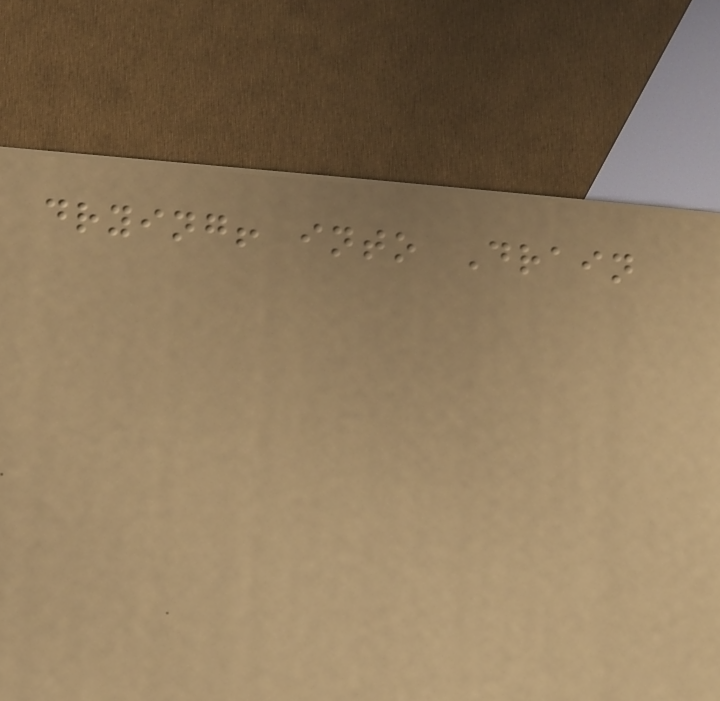drying! into Drain
